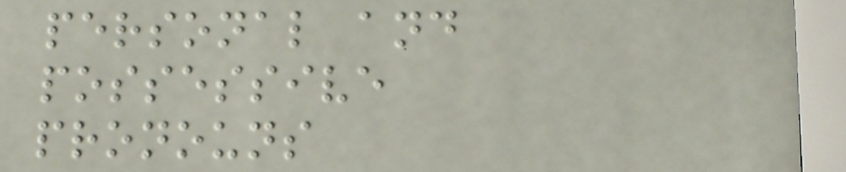personal and
possessive
pronouns
